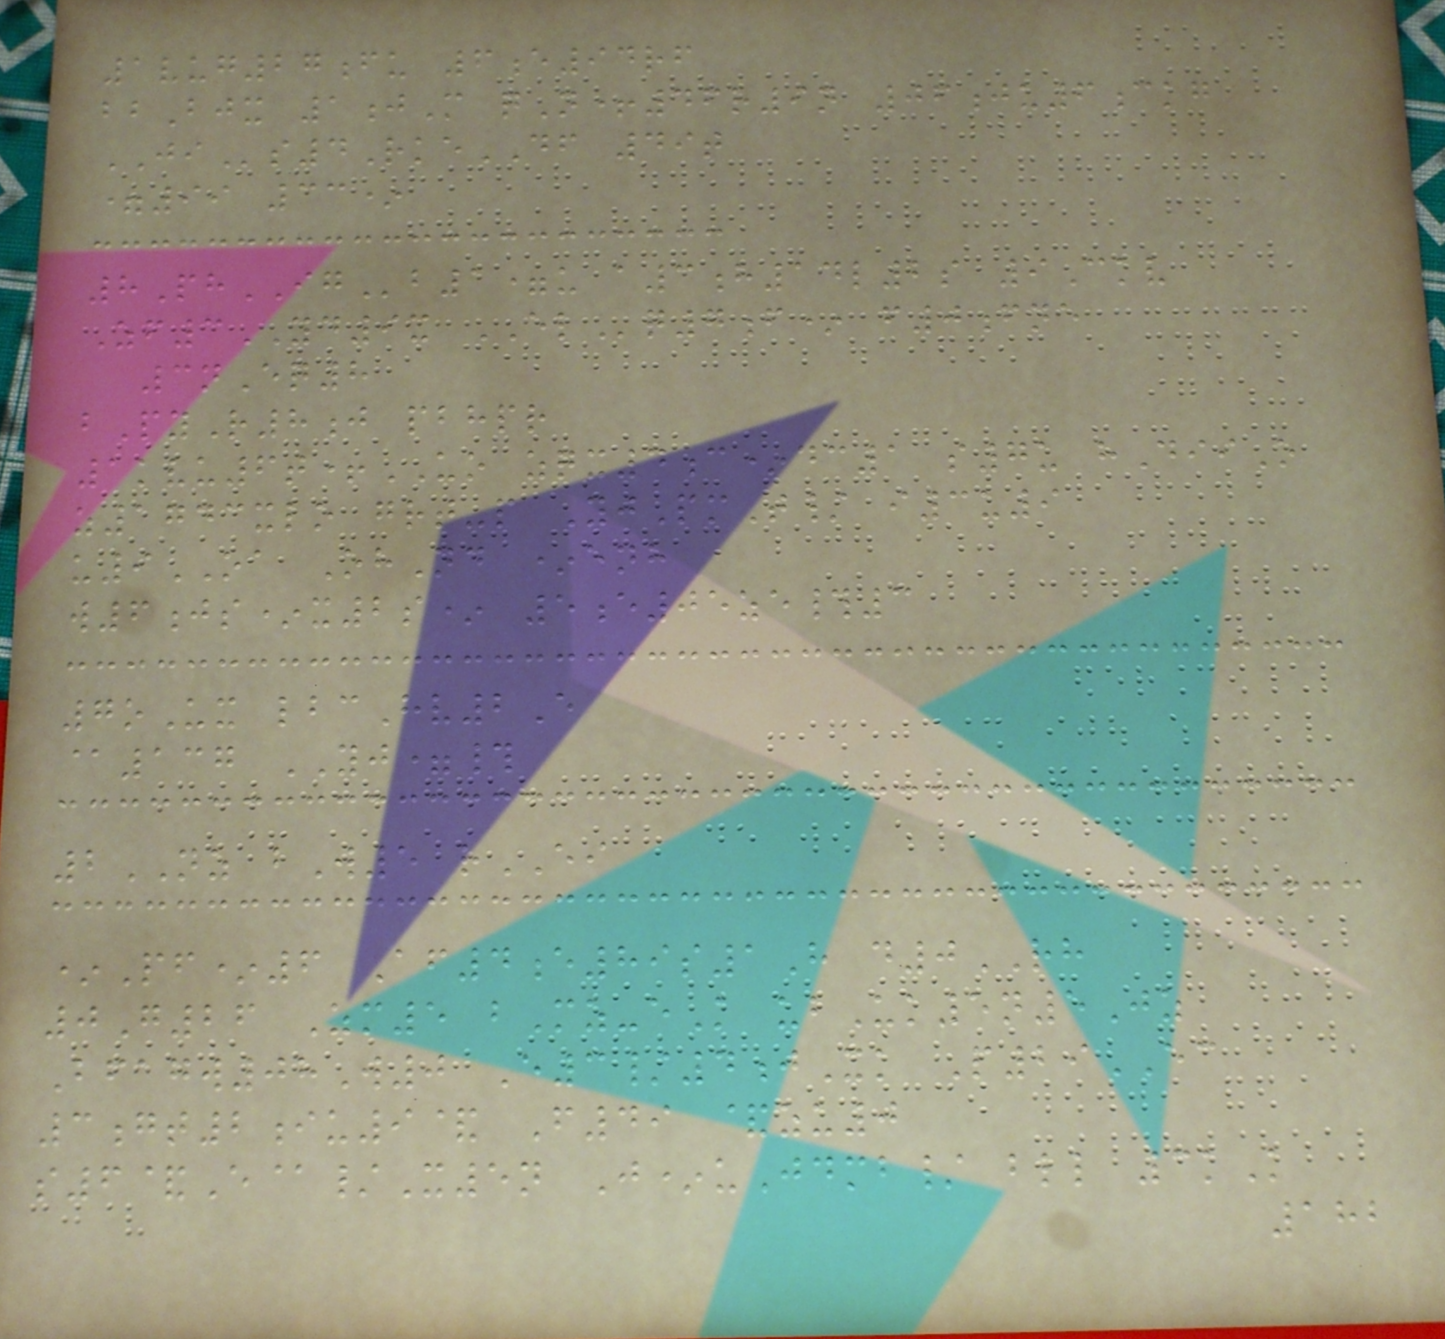1vug27fu 6e94rf
bbBjx 1jM qN+46r9n 06ju6ckg
JIs4RkeDF 49t
=99 33*
8PhIGb1=u a3h14l2s 9Ckv
Zf3YD9x ELq7f* f0fne
3nEq8
bPyR8j pbhpr
1kvu6t+UO zqx4c*dc1 s7u hDiiO
z1743xlo grt-p YjPmT/ i3u9
u9OA OhNd *enh
w6js*x2s* 5e05ze#3
7oUx lbcHv2E
@137 YJ=#
2NZ bW5 rEI
*Pf*6 Af4e89s1H d0RH
0G26 Zm5 bMz-eK ubUk5n5Jz
Bfagw08W0 E3/4jXk P29EC
3gt2iu9& F49 &zu0
s6&E@/X5n J*uJdmb/ bll 3kK
182
